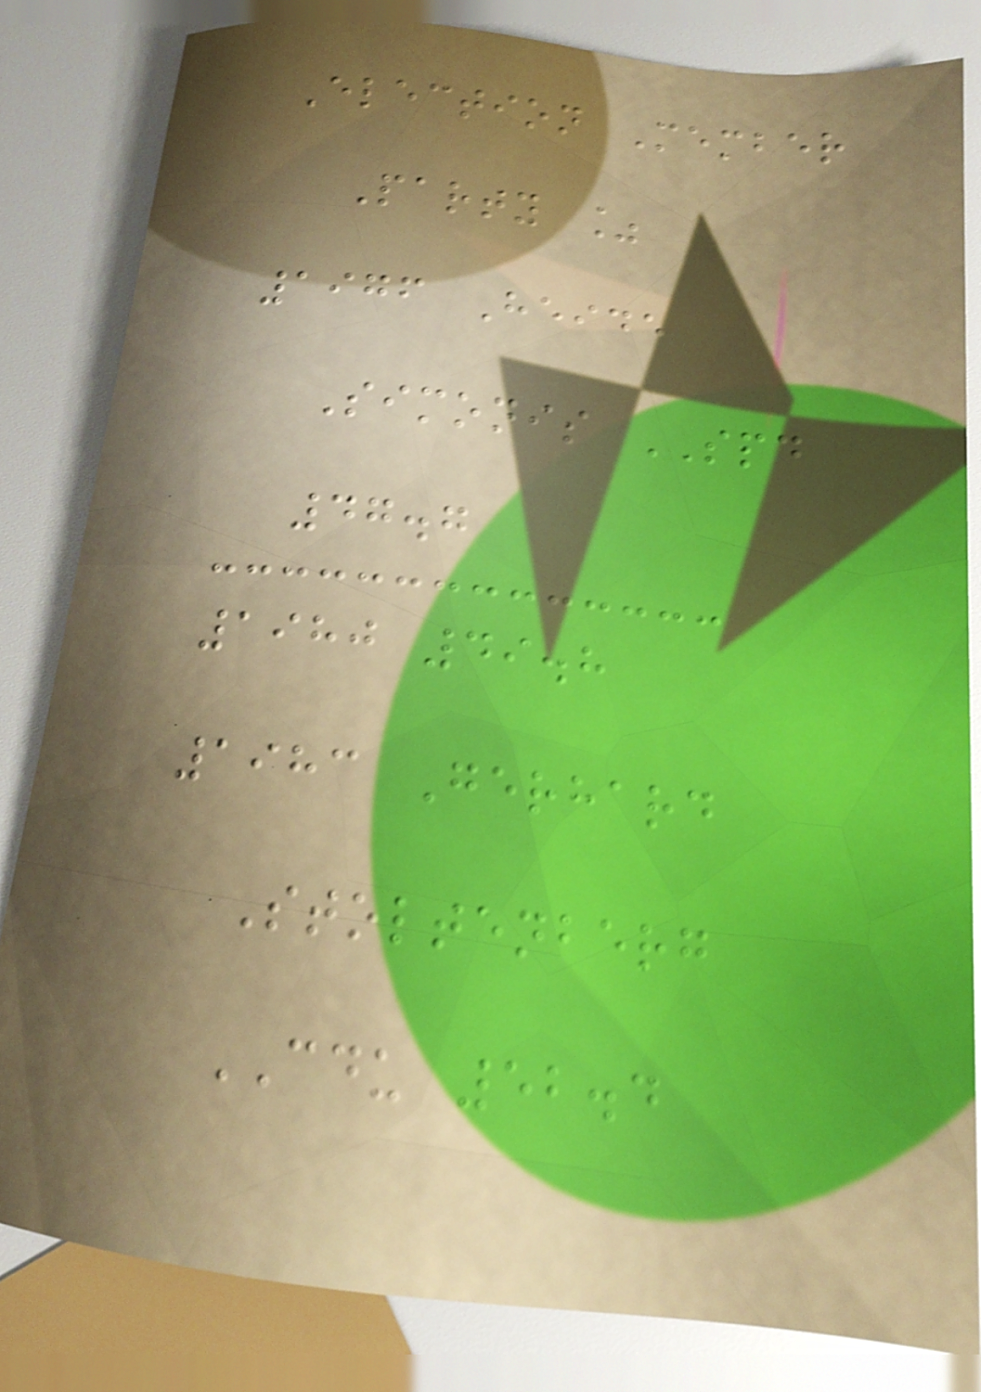Election Member
Party %
1976 Heide
Simonis SPD
47.7
1980 49.8
1983 Gerhard
Stoltenberg
CDU 52.4
